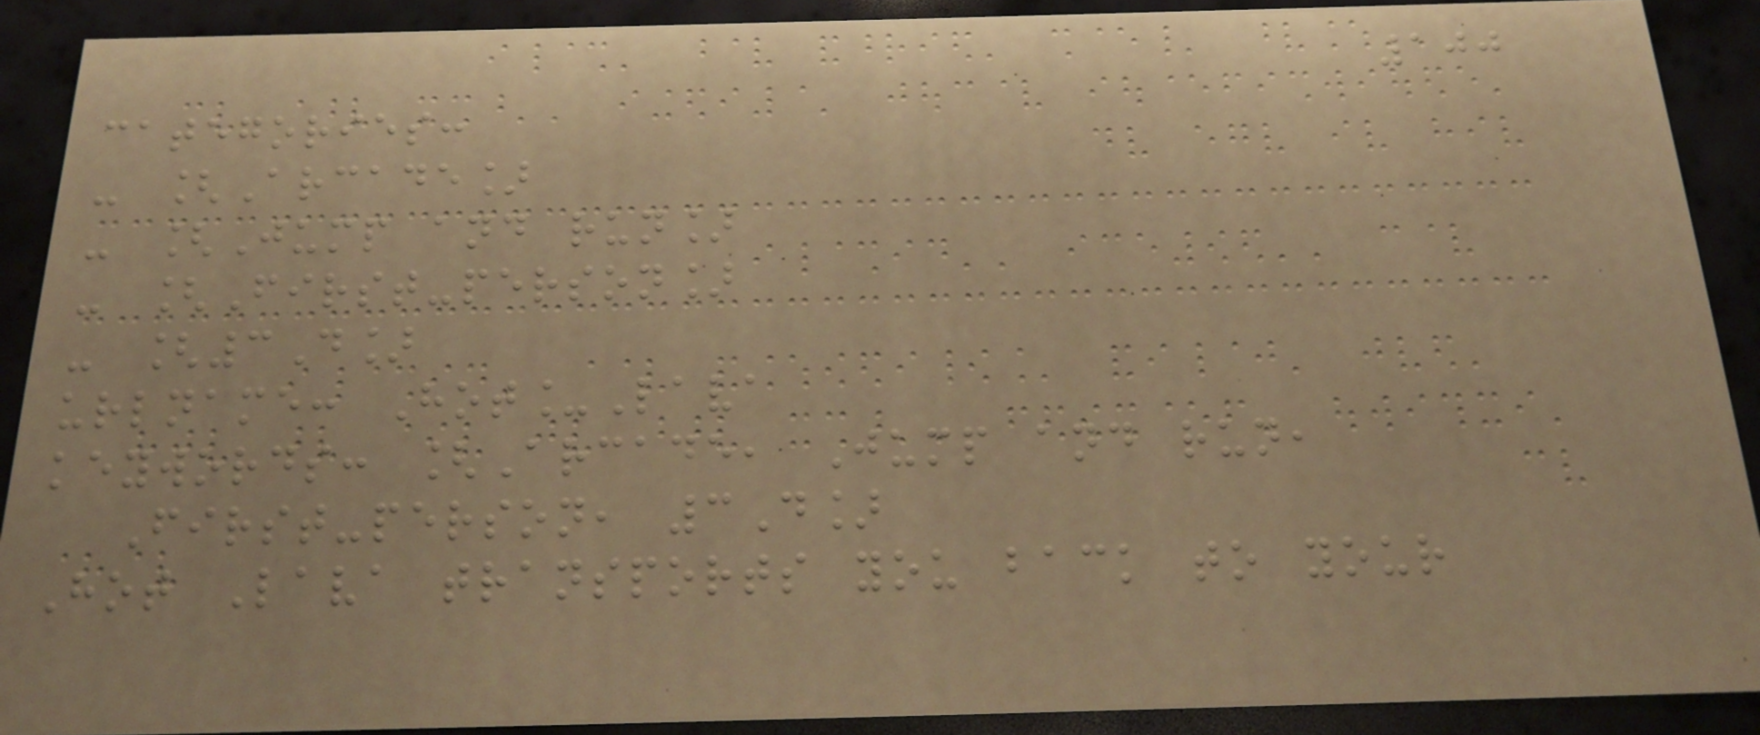100
categories:
- [Arcade]
- [Jump and run]
- [First-person]
- [3D]
urlname: Hot_Lava
keywords: [Arcade, Jump and run,
First-person, 3D]
Hot Lava transports you back to your
